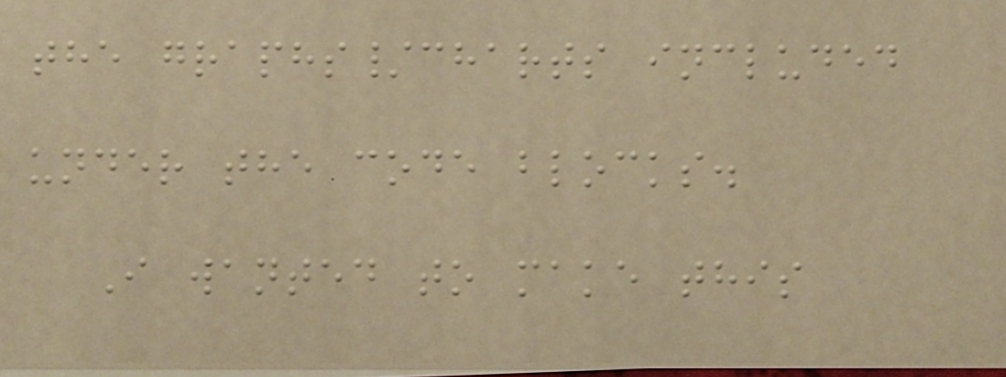the graphs/charts included
under the code blocks.
I wanted to make this
